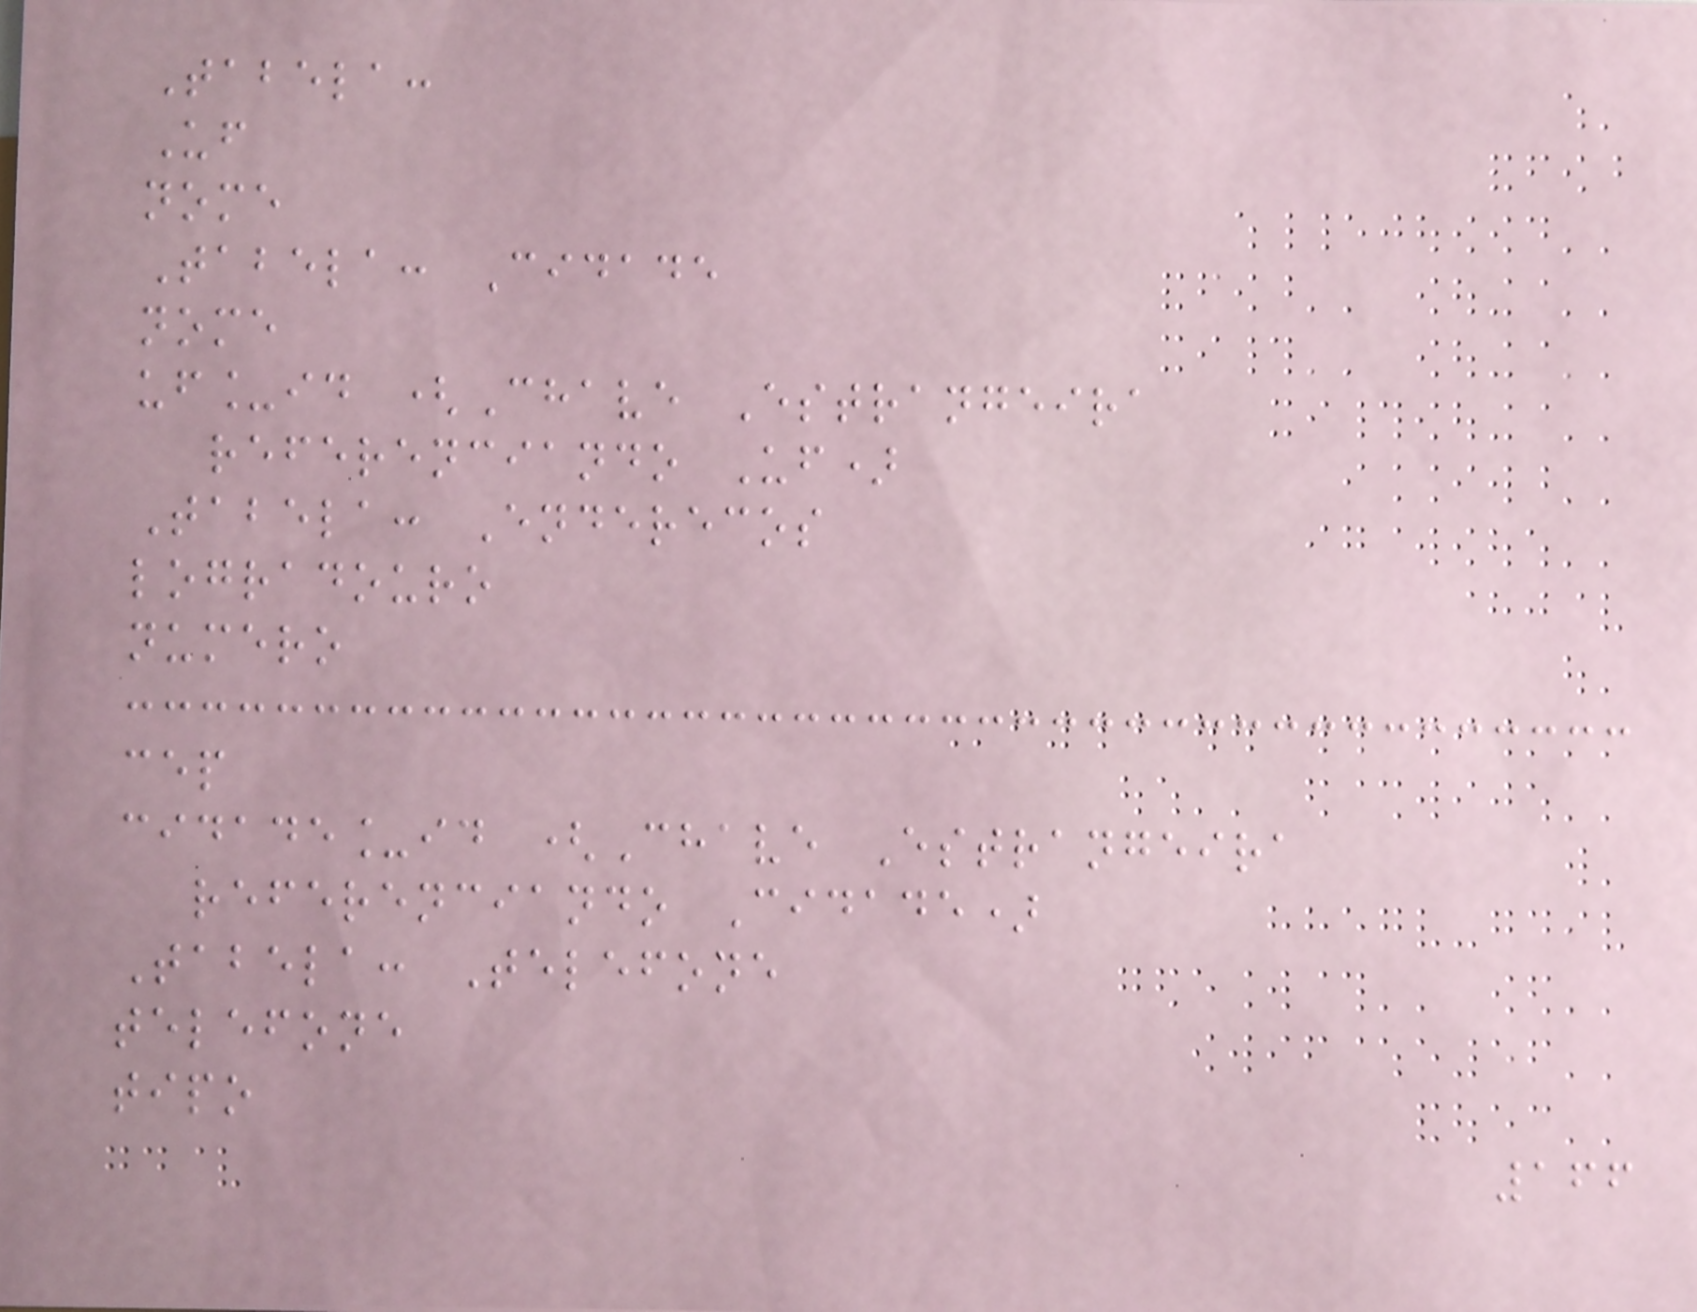Tabela:
Uf
nome
Tabela: Cidade
nome
uf_id (Chave Estrangeira
referenciando Uf)
Tabela: Enderecos
logradouro
numero
cep
cidade_id (Chave Estrangeira
referenciando Cidade)
Tabela: Telefone
telefone
tipo
166
